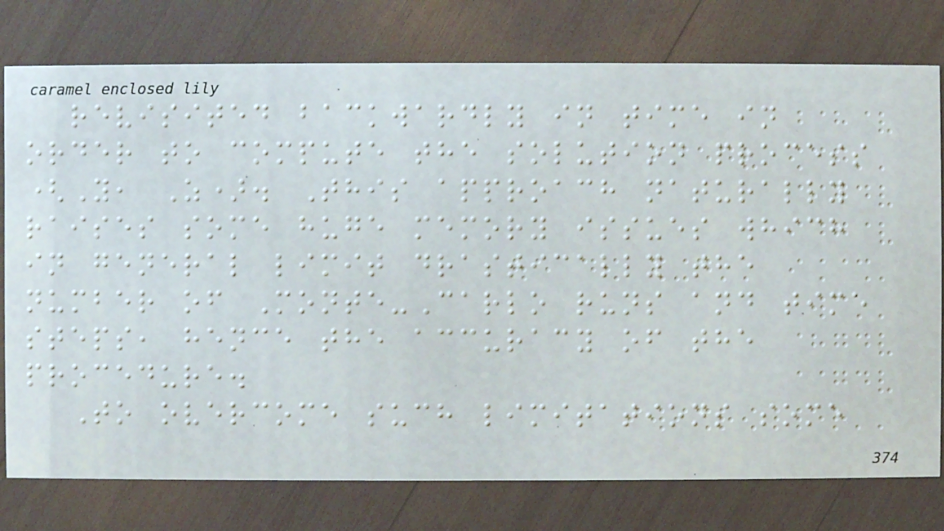revisited backwardly in time in
order to compute the solution process
(Y, Z). This approach naturally
raises some huge memory issues which
in general limit drastically the
number of Monte-Carlo runs and time
steps, hence the accuracy of the
procedure.
To overcome such limitations some
